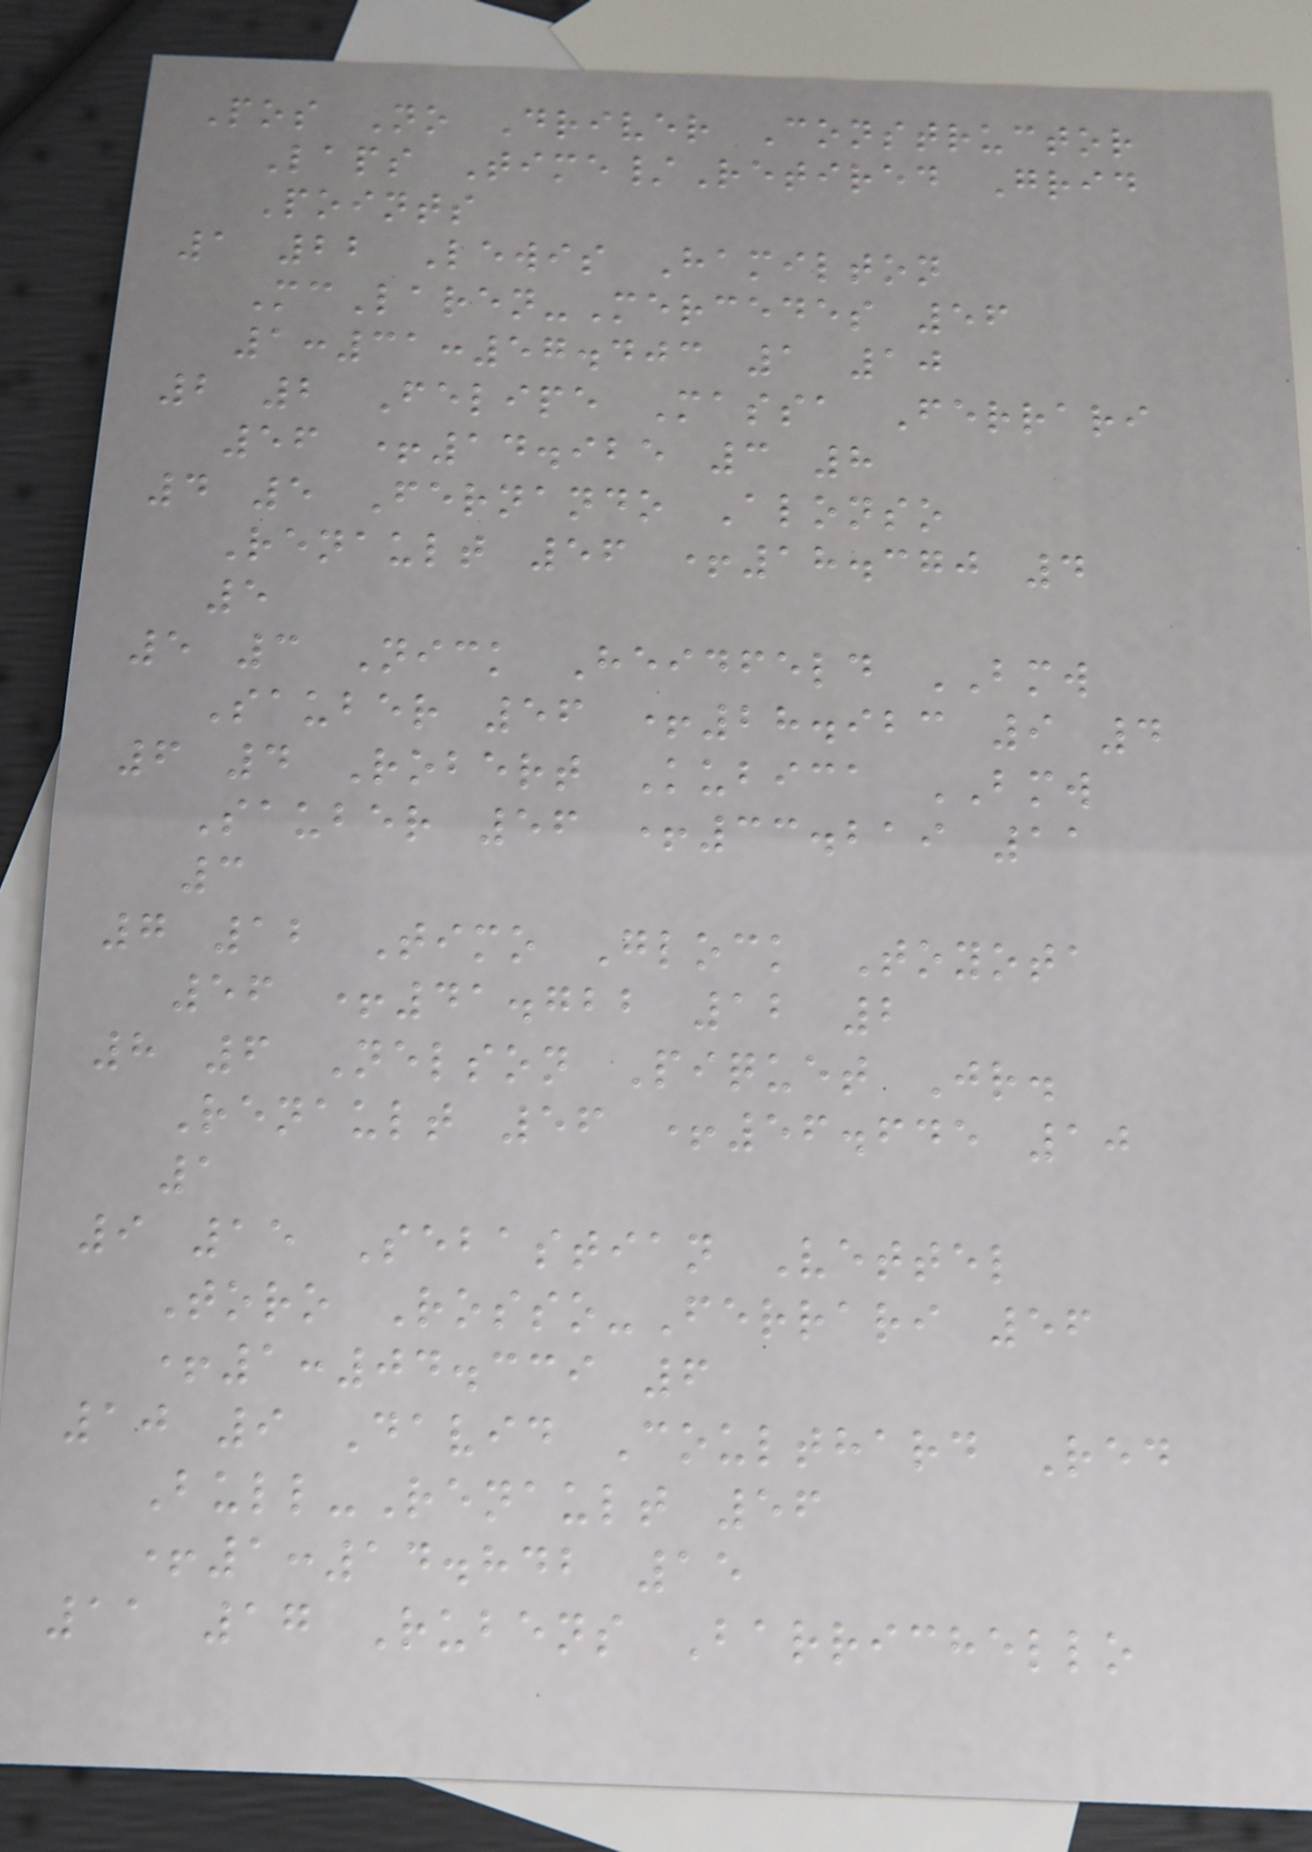Pos No Driver Constructor
Laps Time/Retired Grid
Points
1 22 Lewis Hamilton
McLaren-Mercedes 56
1:31:57.403 1 10
2 2 Felipe Massa Ferrari
56 +14.925 3 8
4 5 Fernando Alonso
Renault 56 +18.370 4
5
5 3 Nick Heidfeld BMW
Sauber 56 +28.923 9 4
6 4 Robert Kubica BMW
Sauber 56 +33.219 11
3
7 12 Timo Glock Toyota
56 +41.722 12 2
8 6 Nelson Piquet Jr.
Renault 56 +56.645 10
1
9 15 Sebastian Vettel
Toro Rosso-Ferrari 56
+1:04.339 6
10 9 David Coulthard Red
Bull-Renault 56
+1:14.842 15
11 17 Rubens Barrichello
